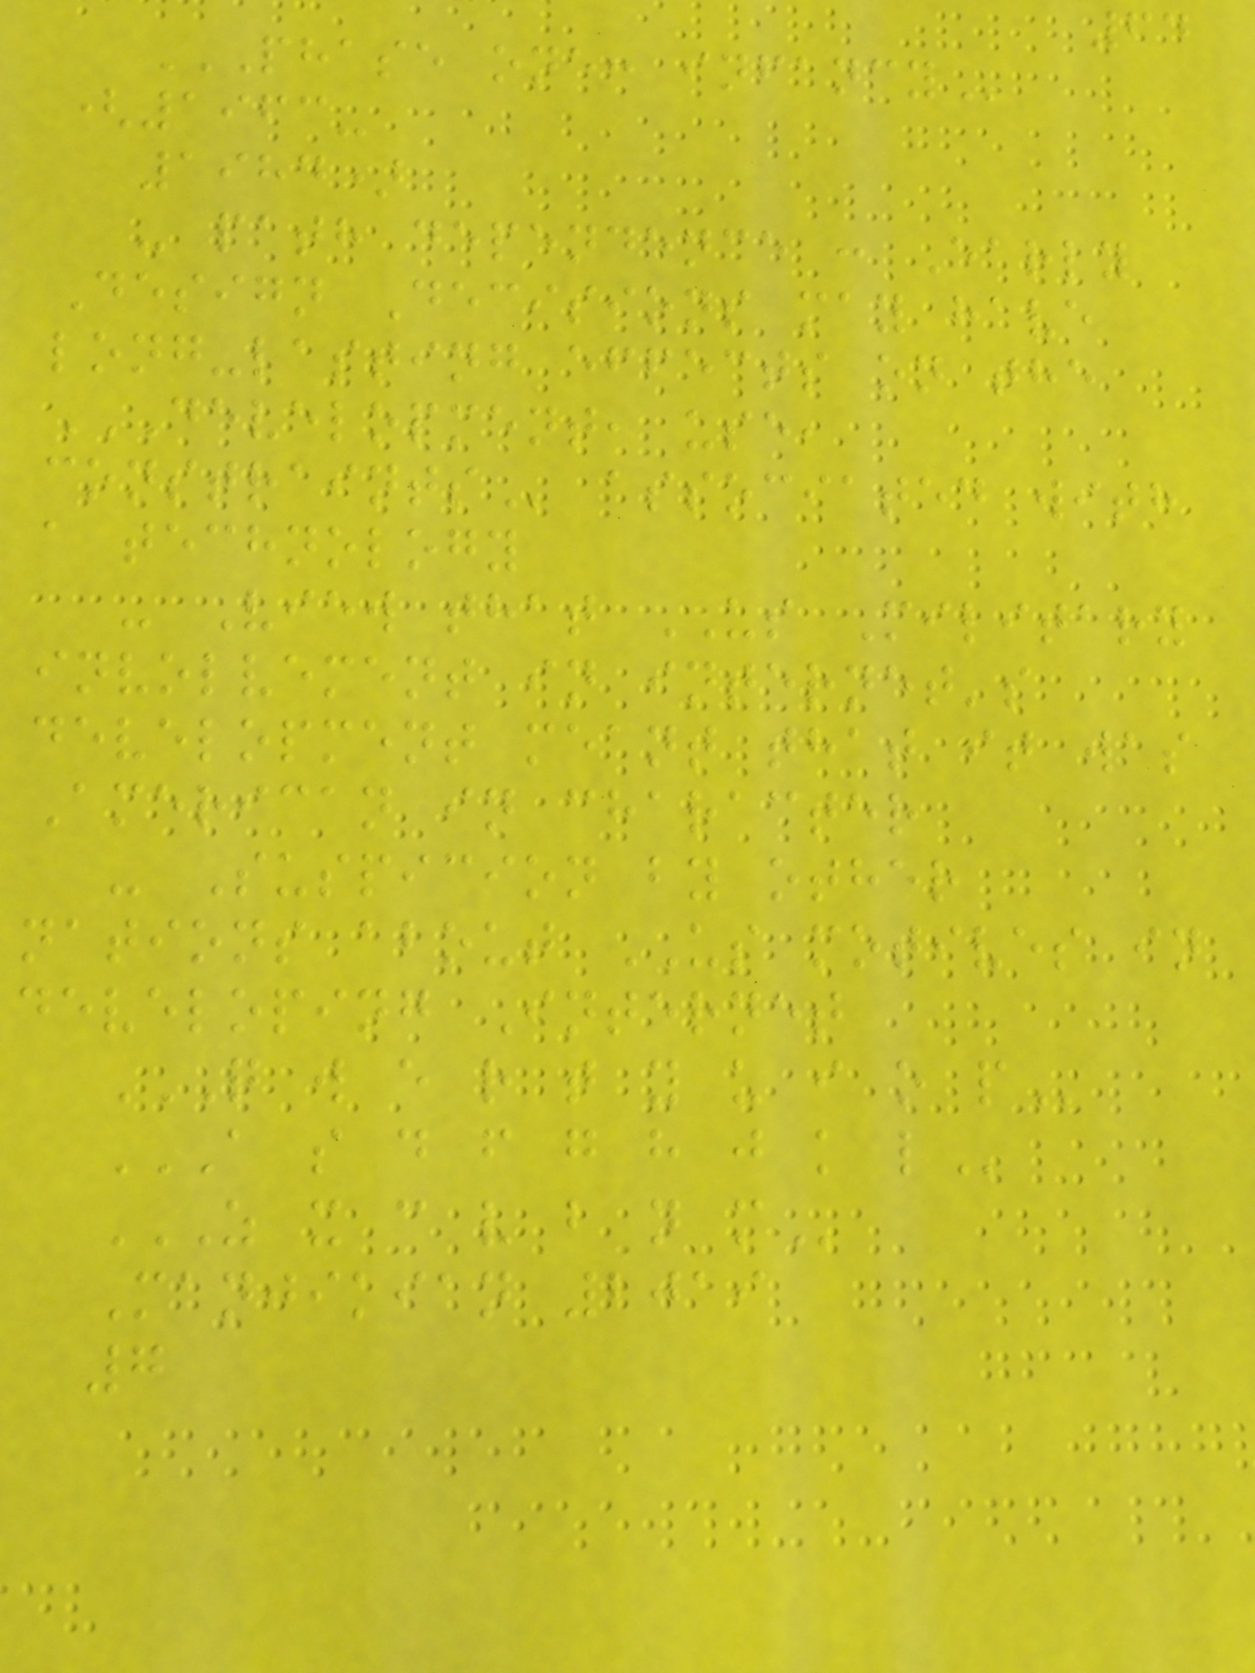64
PHASE ONE: INFANCY
(1963-
1984)
- path dependence : Early
Design Decisions may have
long-lasting effects on the
DEVELOPMENT, USE,
associated with
a technology
- View that US Military
involvement in internet's
development meant that it was
American in character
- Suspicion by other
nations about US motives in
developing Internet
Q W E R T Y U I O P
A S D F G H J K L
Z X C V B N M
Manjikian 2019
7
